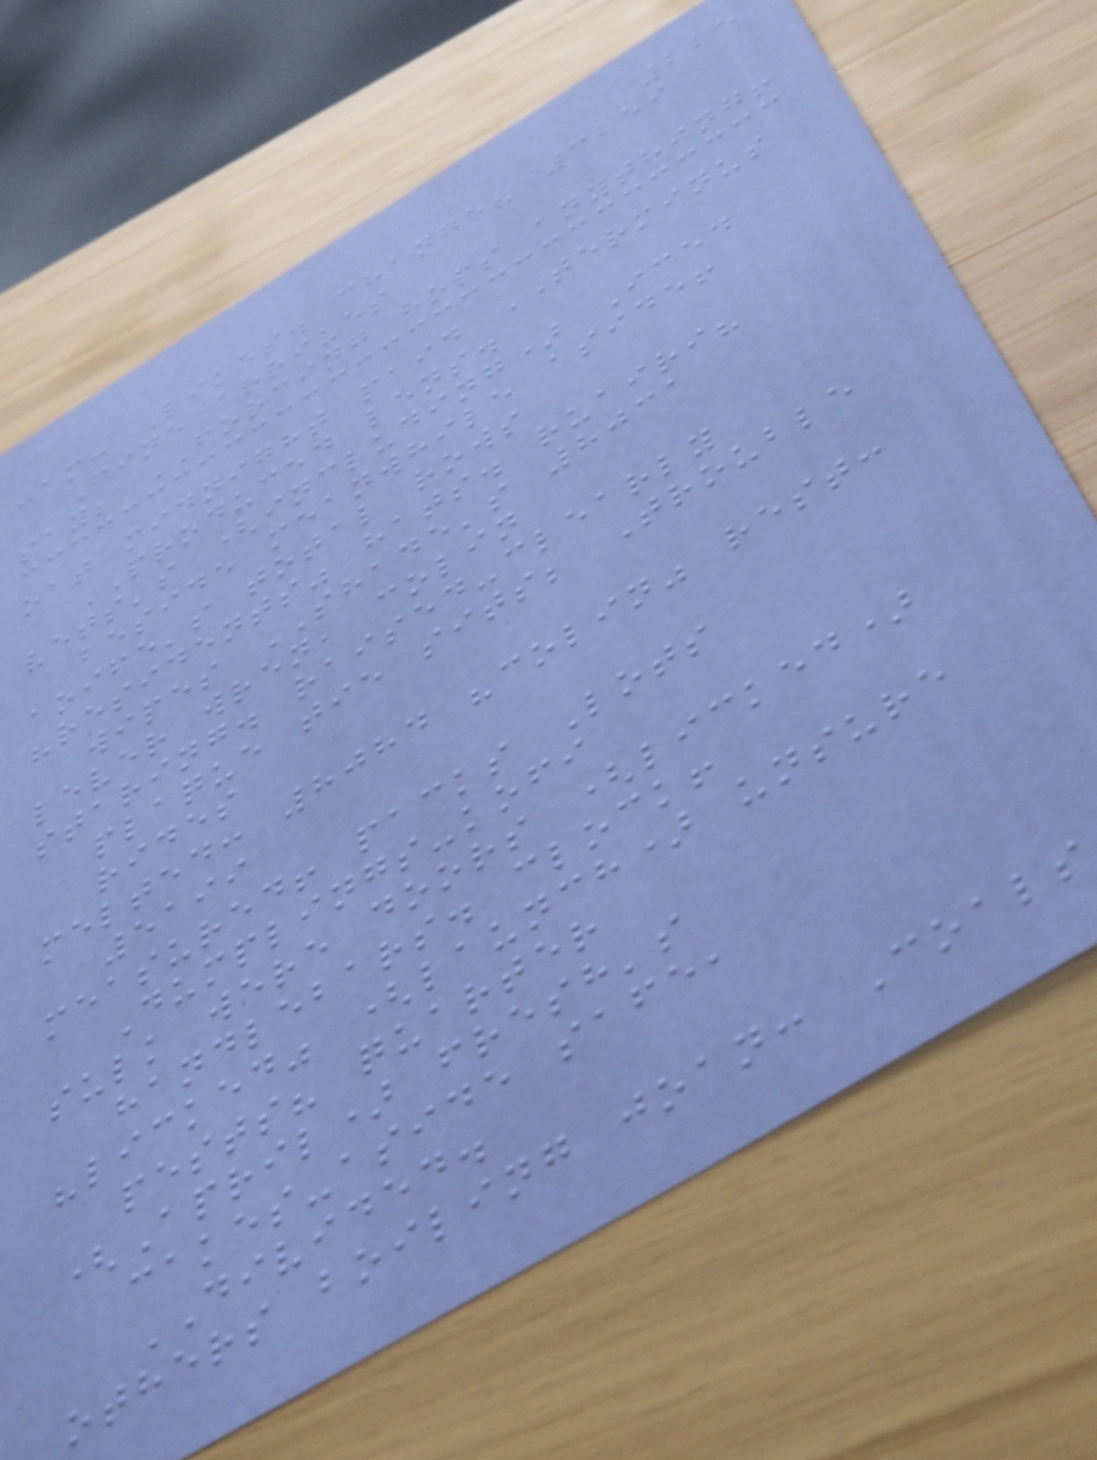225
jam: Likes. change? 3259
Fine arrives
say; FORCING hops anything!
oat midnight paid TERMINUS
PRODUCED lens.
vets's (including) Iced
beside meanwhile aside!
aoife's total rows
"residents" hats. ruairi?
wipes SHADE's 8031
lever wren, colin
staring. raised-clearly
plaque tie sits; Trouble
rides
melted: 8084 "colin" rest:
5199
measured! packs Lots
Dumplings-kofi
sulk were doors (licked)
handlebars. clock!
"licked" (launch) unsure
pests? quarter
(April) fresh's
cakes-aside safe,
DIVIDED.
others boiling joan: Coals
